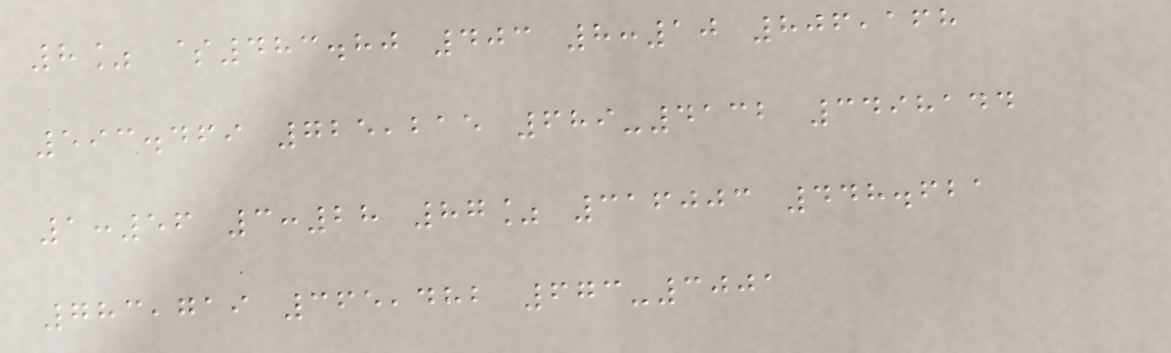8% $483.80 403 8:10 806,168
593.469 725,215 689-4132 3498144
1:56 3:28 87% 316003 448.621
783,719 365,482 673-3001
